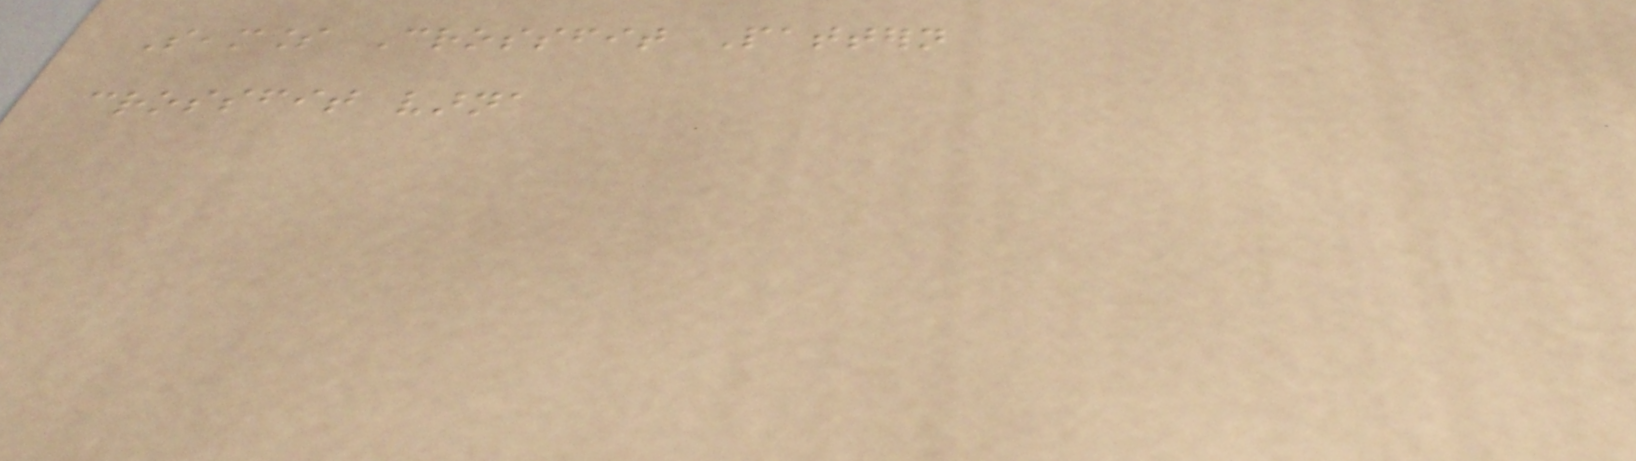Seamless Crossfit Pattern
crossfit varna
